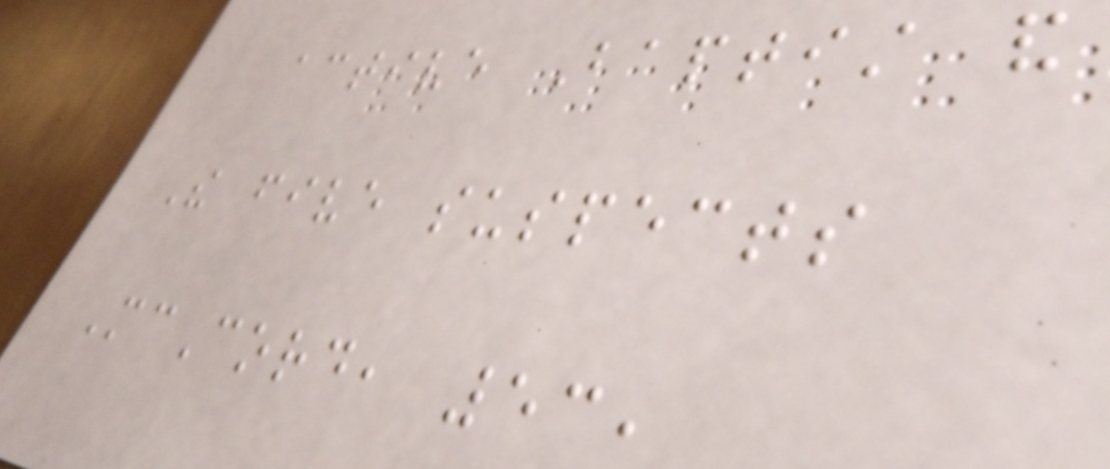active Baptist and
The five suspects
McCord, 53,
